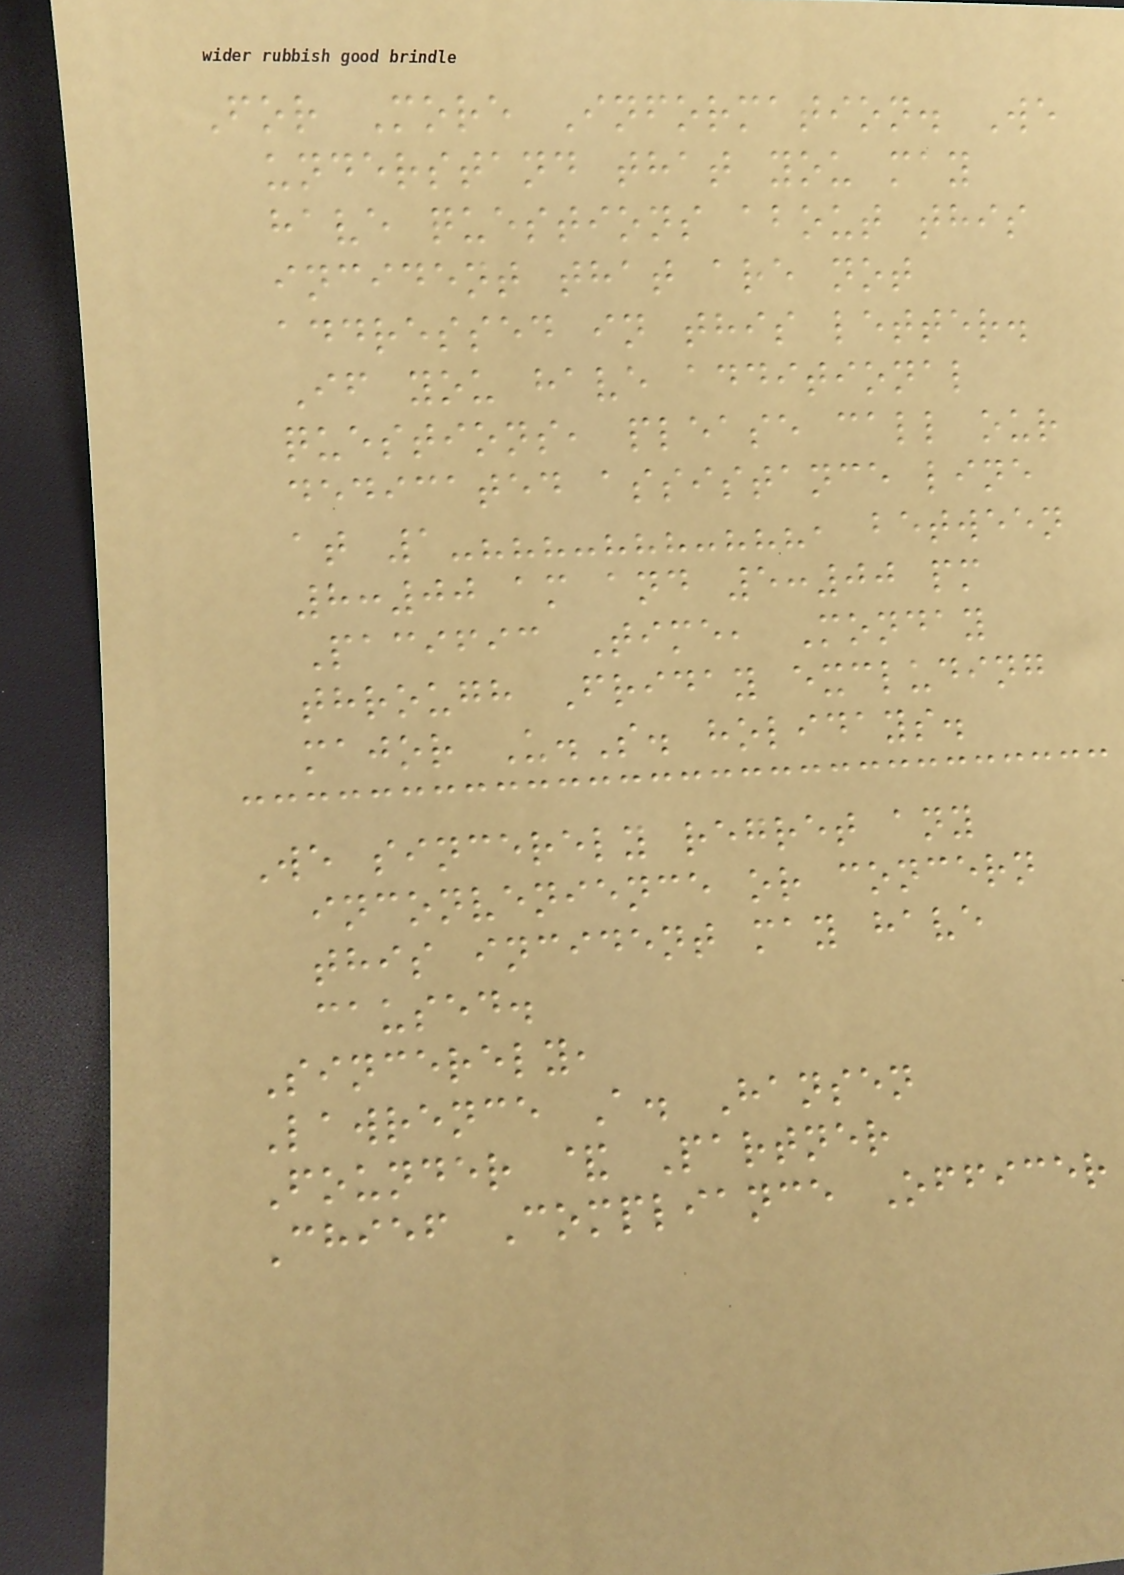For More Information. We
understand that you may
have questions about this
incident that are not
addressed in this letter.
If you have additional
questions, please call our
dedicated assistance line
at 1-???-???-???, between
8:00 am and 5:00 pm
Pacific Time, Monday
through Friday excluding
major U.S. holidays.
We sincerely regret any
inconvenience or concern
this incident may have
caused.
Sincerely,
Lawrence A. Hansen
Founder & Partner
Chief Compliance Officer
